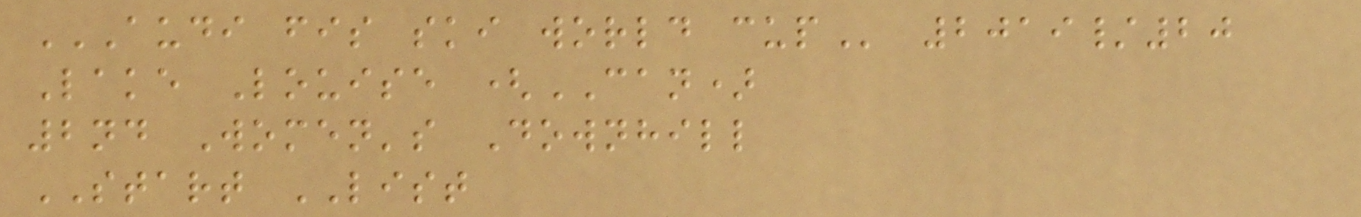AUDI FIS SKI WORLD CUP 2019/20
Lake Louise (CAN)
2nd Women's Downhill
START LIST
